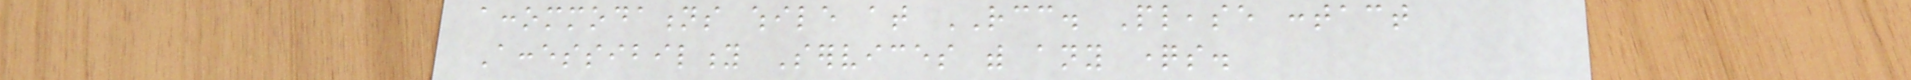accommodations while at RCC. Please contact
Accessibility Services with any questions.
